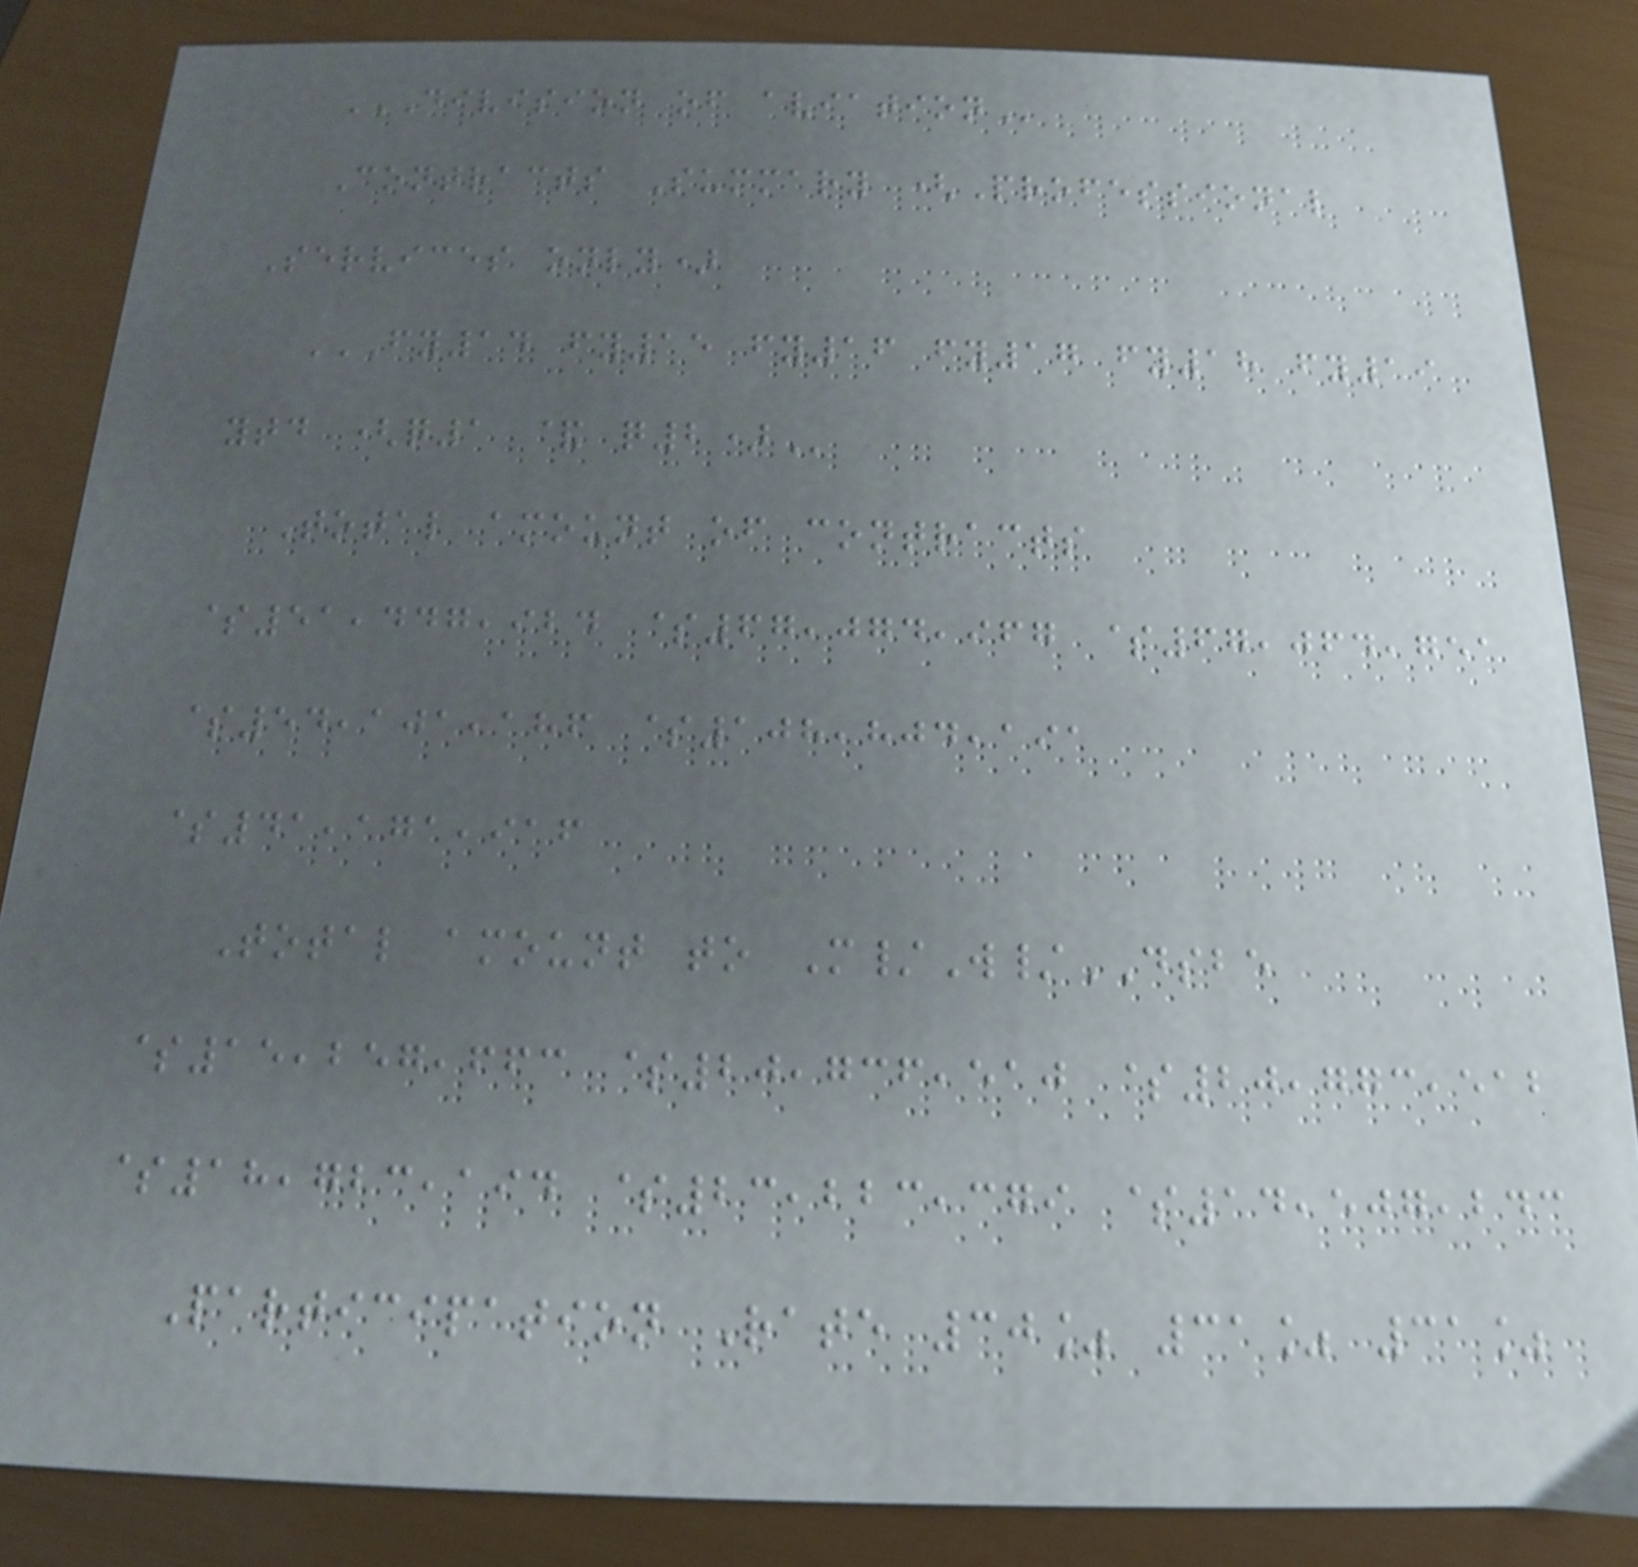DIVISION OF AVIATION
Contracts Summary (Professional
Services only)
FY14 FY15 FY16 FY17 FY18 FY19
YTD (Q1 & Q2)
Total amount of contracts
$51,447,924 $67,074,967 $67,064,751
$54,101,186 $108,804,191
$41,171,916
Total amount to M/W/DSBE
$15,257,663 $20,736,510 $20,773,512
$18,723,194 $23,223,379 $14,507,243
Participation Rate 30% 31% 31%
